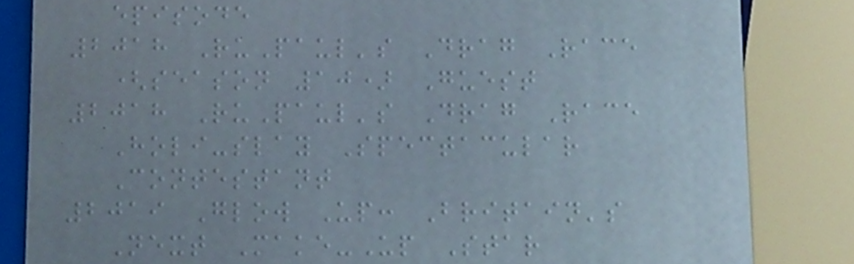episode
2018 RuPaul's Drag Race
(season 10) Guest
2018 RuPaul's Drag Race
Holi-slay Spectacular
Contestant
2019 Glow Up: Britain's
Next Make-Up Star
